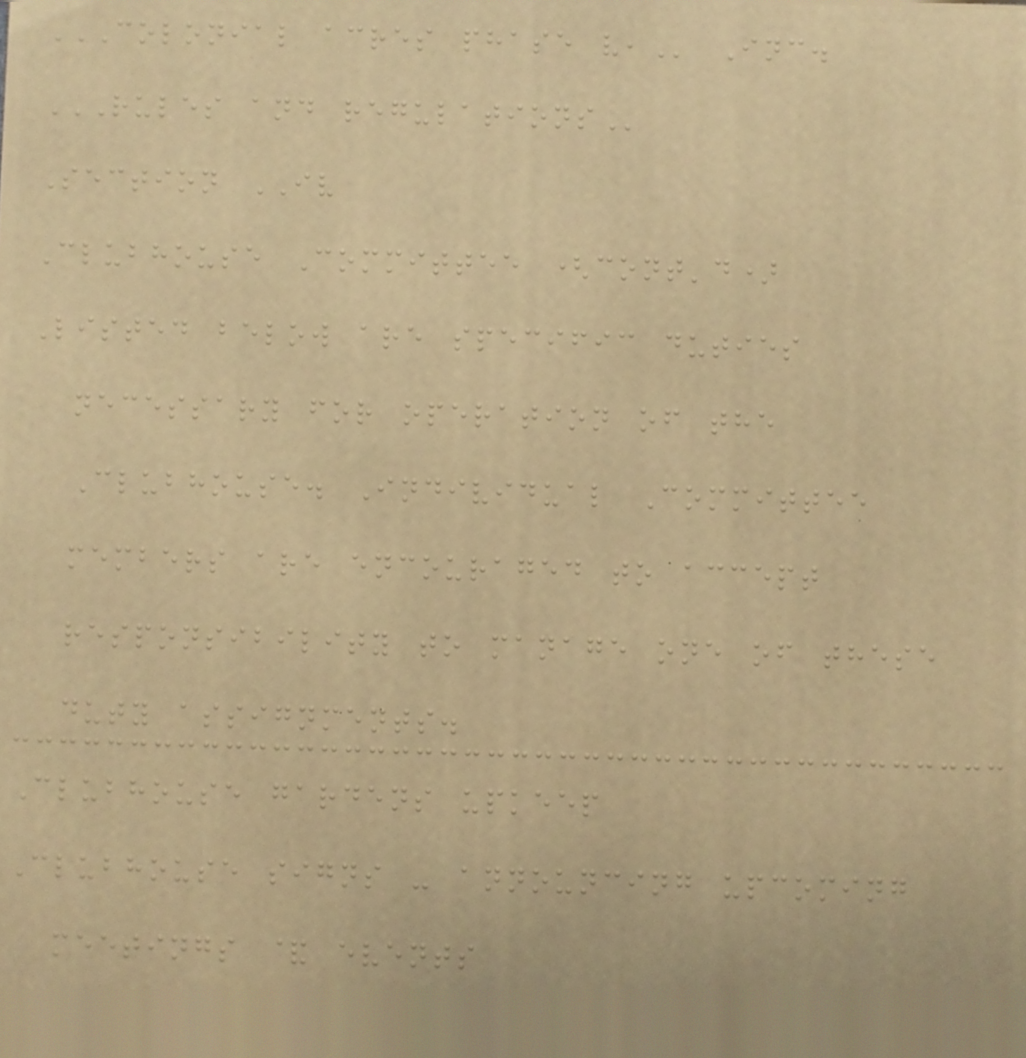COLONIAL ACRES PHASE V, Inc.
RULES AND REGULATIONS
Section IV
Clubhouse Committee (cont'd)
Listed below are specific duties
necessary for operation of the
Clubhouse. Individual Committee
members are encouraged to accept
responsibility to manage one of these
duty assignments.
Clubhouse gardens upkeep
Clubhouse signs - announcing upcoming
meetings & events
